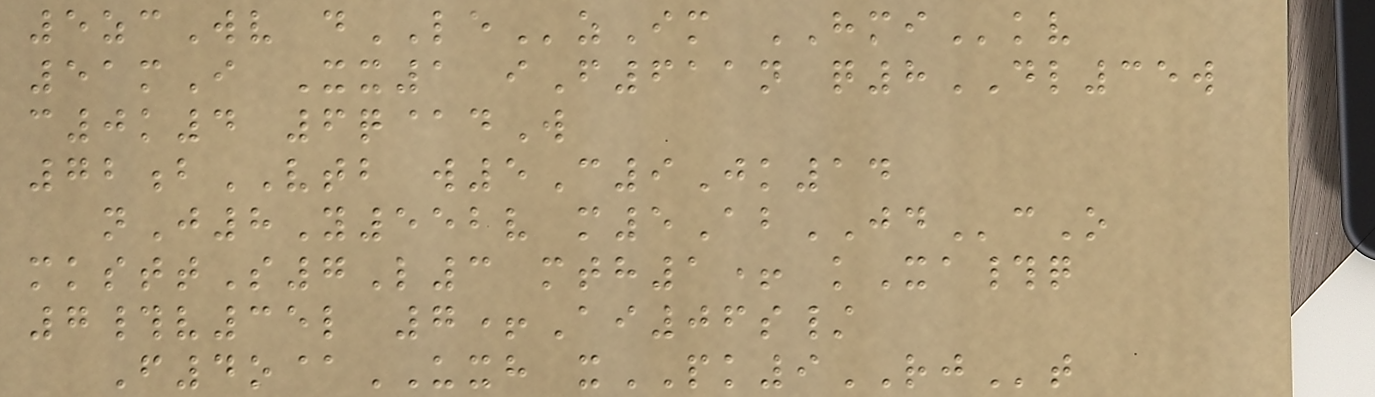5zcWv dLEzIm HMIkv
51mI Xx1 iF611n q8DL35w
c0k4 6q@dW
72bVTB w5C9Jk14
nJ8Y552v m5AbJDcO
mksttS7L3 mth1+ kXa#q
7#v35l 7+Ai06s/
F4o@UXH xPK9RJt
